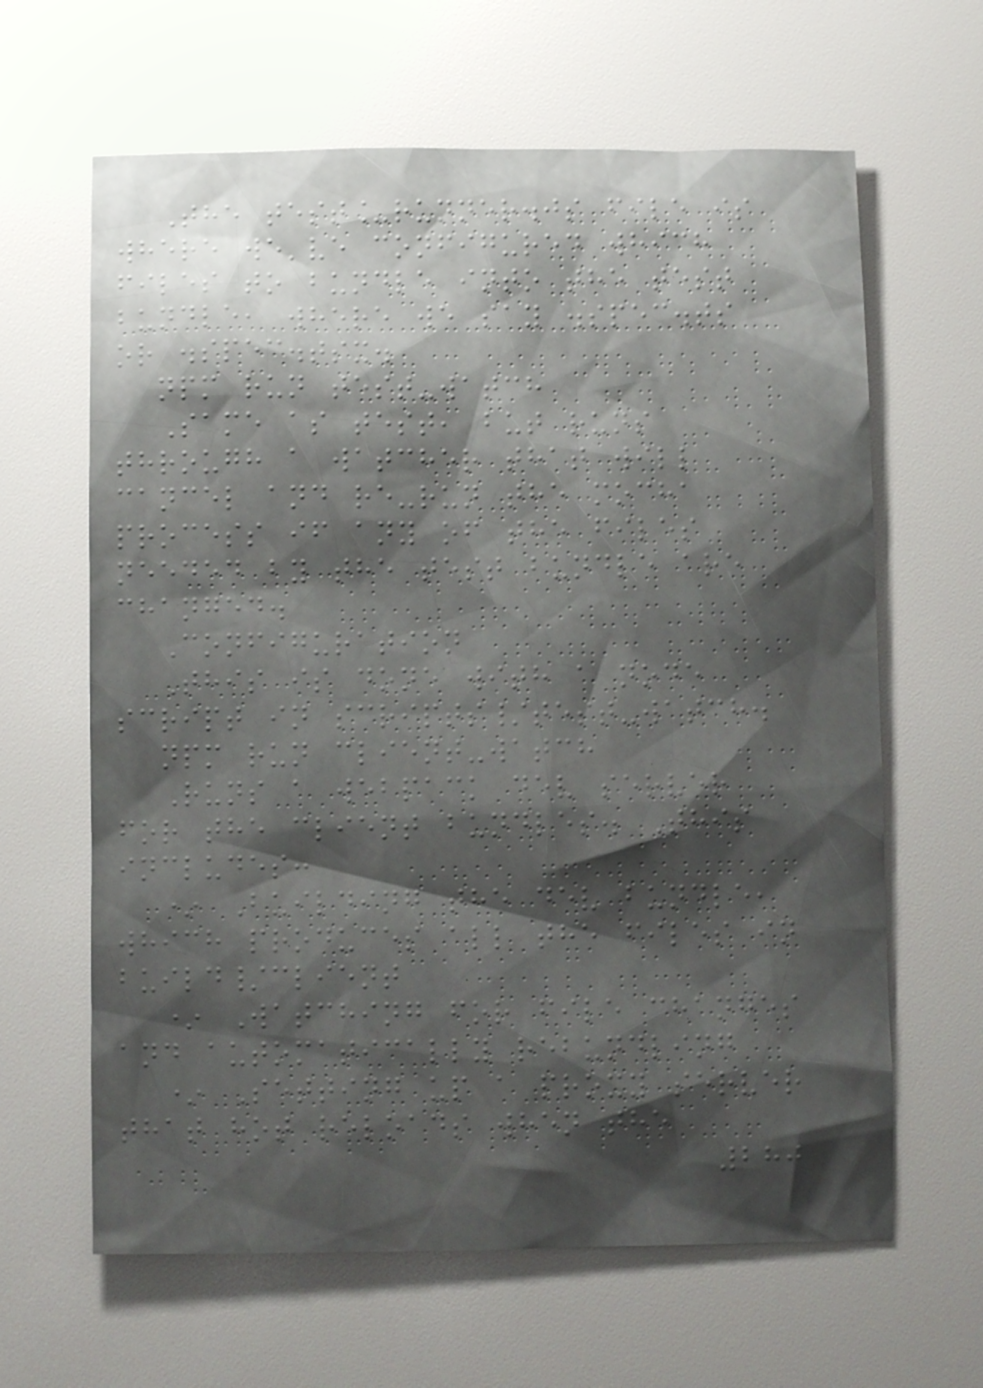The test_runner.js file is
where we've configured which
files to bundle into the test
bundle, where we say .spec.ts
or .spec.tsx.
npm run test-watch
Same as test, but runs
through a watcher that will
cancel and re-run the mocha
process if any of the files
needed by the test bundle are
changed.
Configuration
This is done with a node
script in scripts/test-watch.
npm run client-watch
Runs a webpack dev server
for the client bundles. This
includes:
* Building the dev bundle,
which produces all the files in
build/client
* Watching for file changes
and automatically rebundling
* Setting up a proxy server
that hot reloads when the
280
